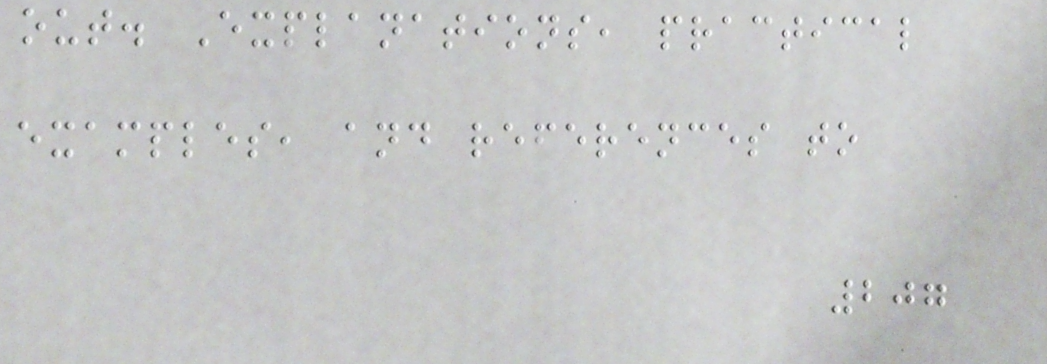out. Explanations, practical
examples, and references to
207
